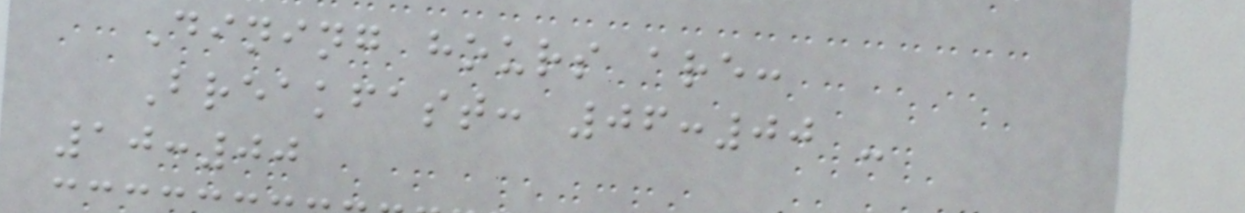Dining hours are:
Breakfast: 06:00 -
10:00
